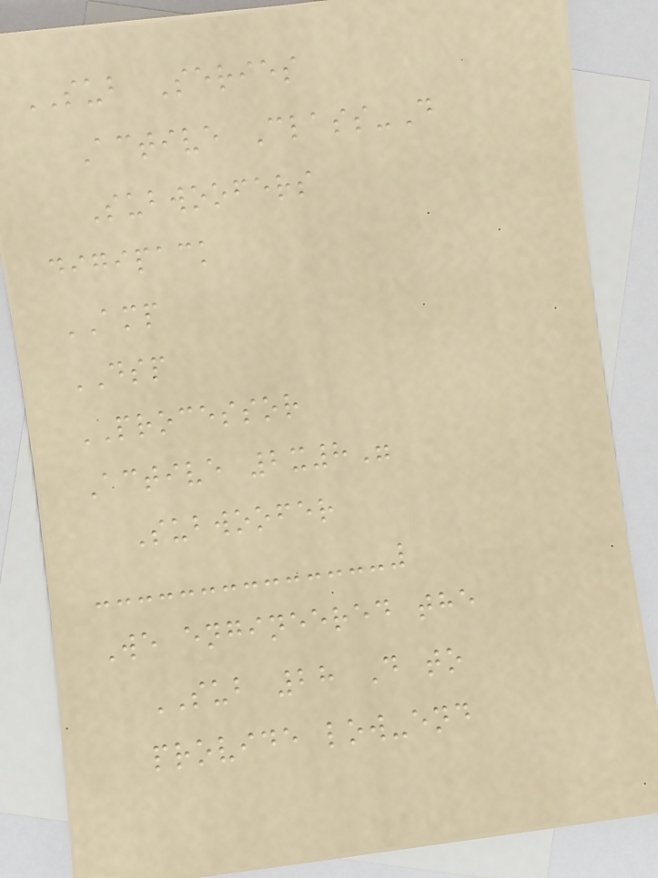SUB Series
Active Class-D
Subwoofers
digipack
AMP
DSP
PROCESSOR
Active 2x8"
Subwoofer
We engineered the
SUB 28 D to
provide low-end
